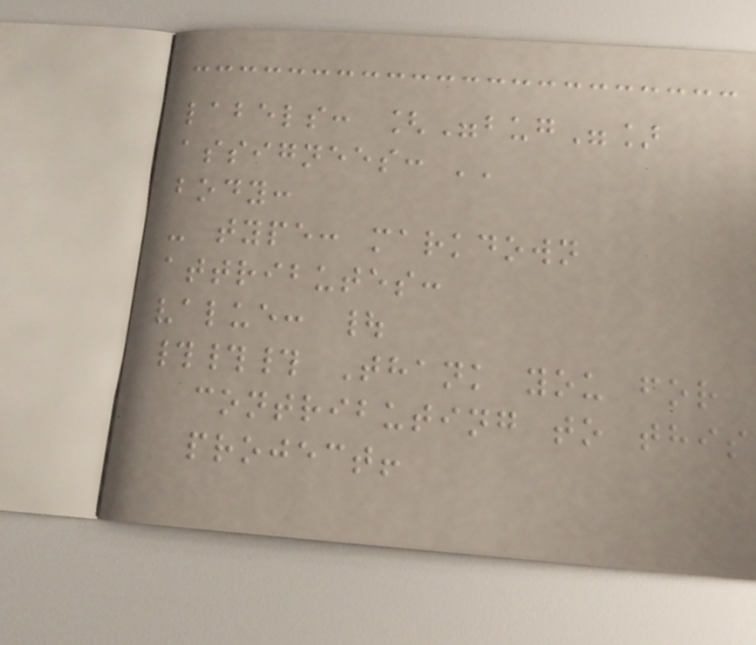labels: ["bug"]
assignees: ''
body:
- type: markdown
attributes:
value: |
### Thank you for
contributing to this
project!
